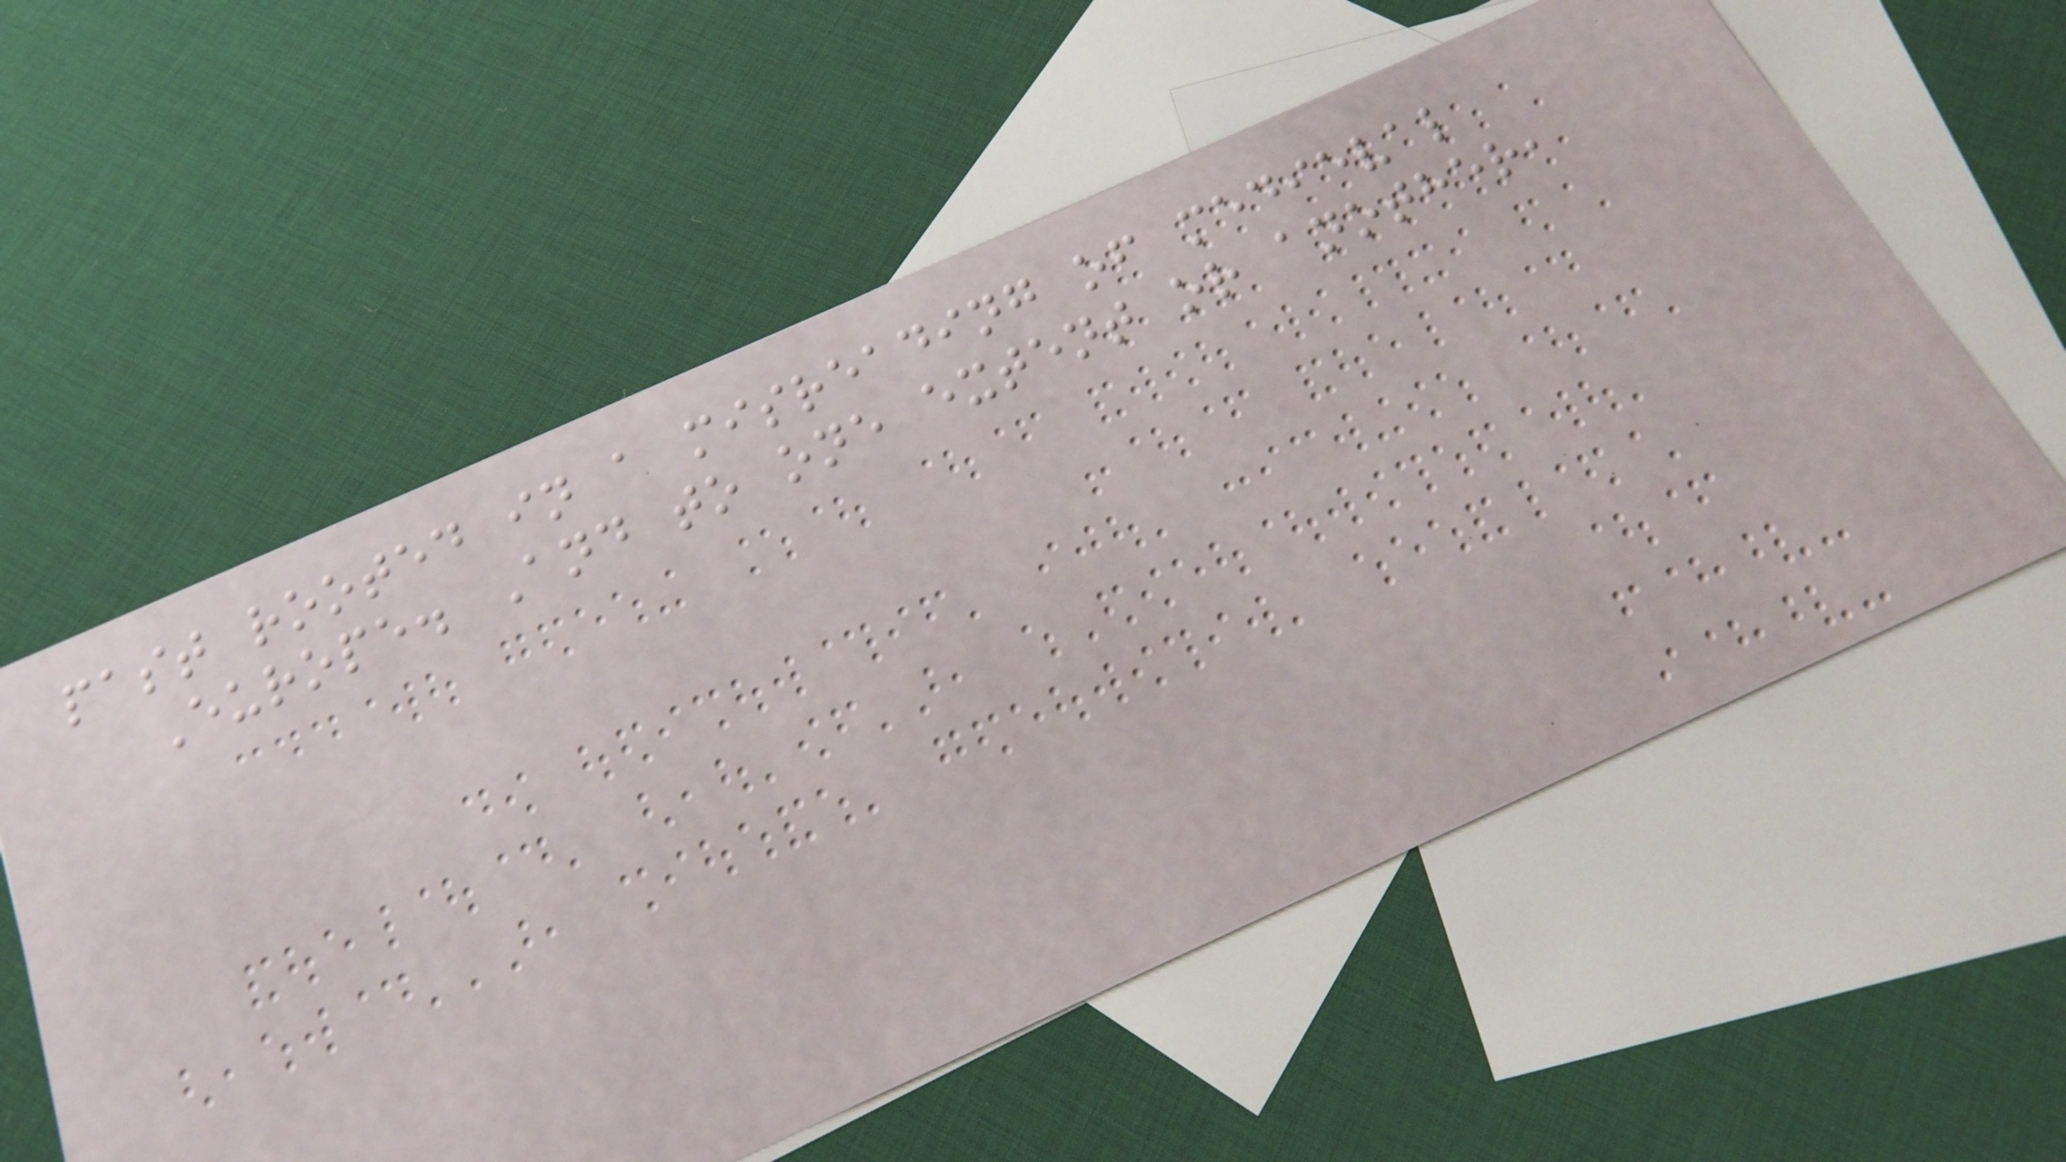past rooted in a misreading of medieval
Europe. And to one extent or another,
